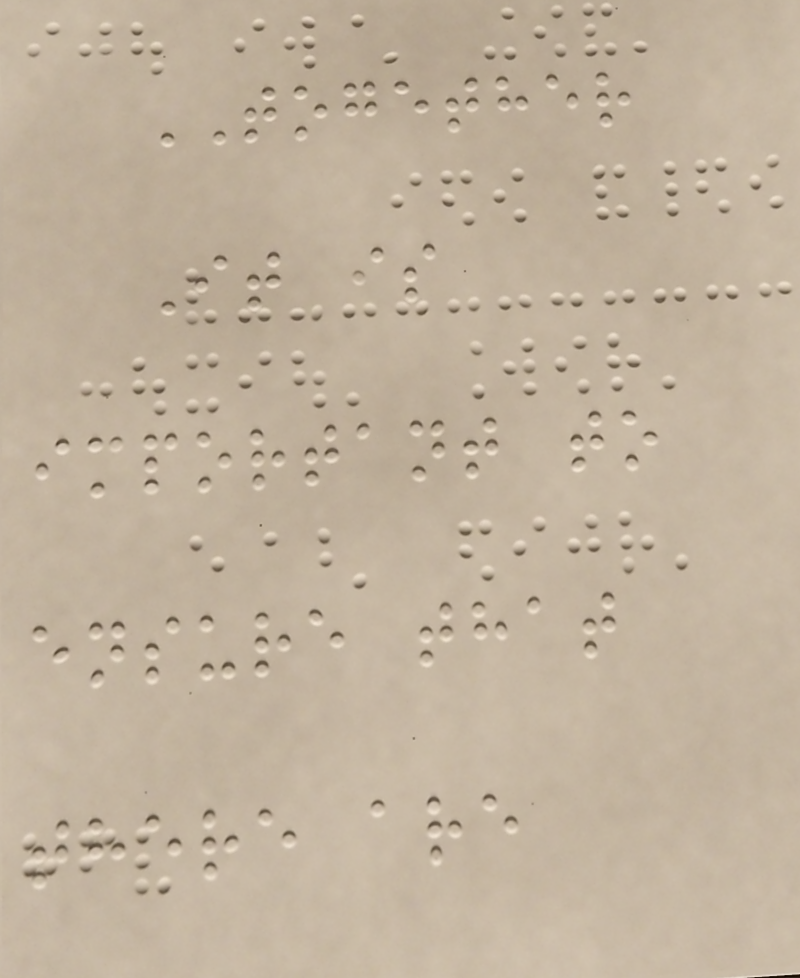TOGETHER
It is
important to
ensure that
there are
